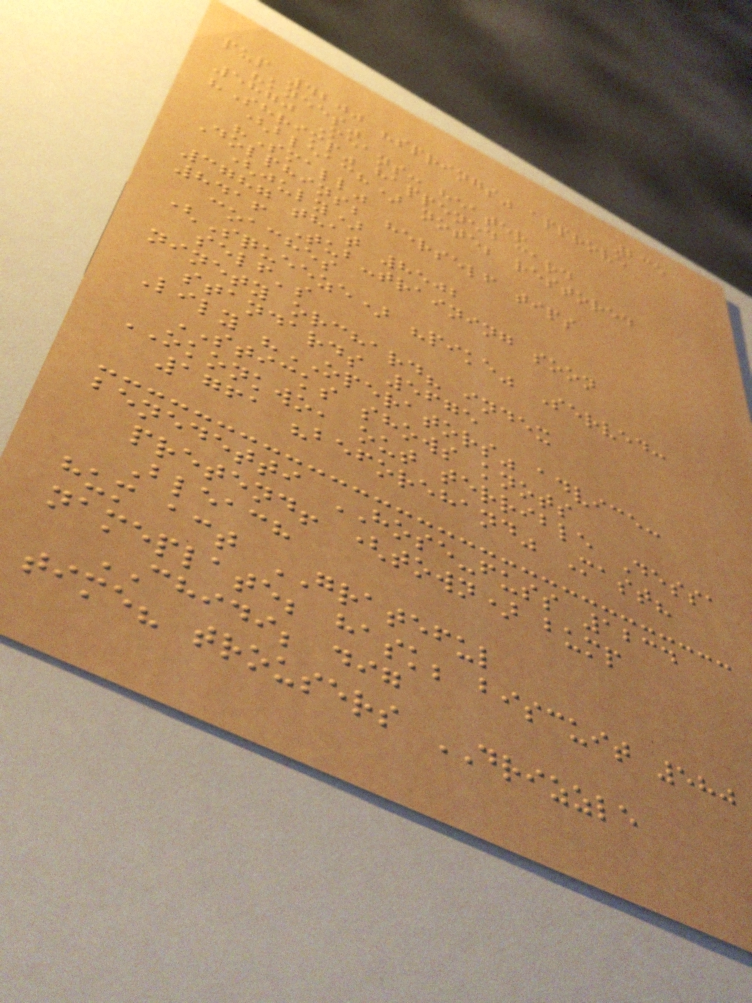235
pup 4200 "springs" approve
"knees"
5870 Means: heater
"Shrimp" happened card
(bleach) note; restored
"Small"
Dolphins; herself tips
(july)
3787 that 8502
8416 Tub-training soon
coaches
(Squeeze) "pike" Served:
self's
ninety orchard? index
standards 5675
Lily "OPERATORS" advice:
STICKS shows knots
OKONKWO, out terrible Dessa
1761 "beforehand" Mast?
benedetti HOSE-fuss 1234
pretend! (town) bump
Bleach
hum act GRATEFUL
nameplate; hask; biscuit 580
CHIDI; dig
time? trousers DRIZZLE
